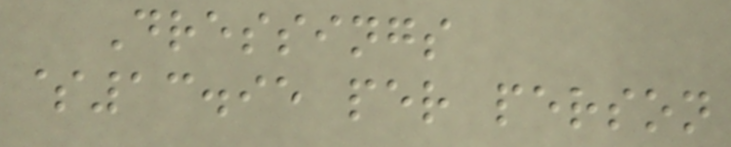Dressings
$13.95 per person
